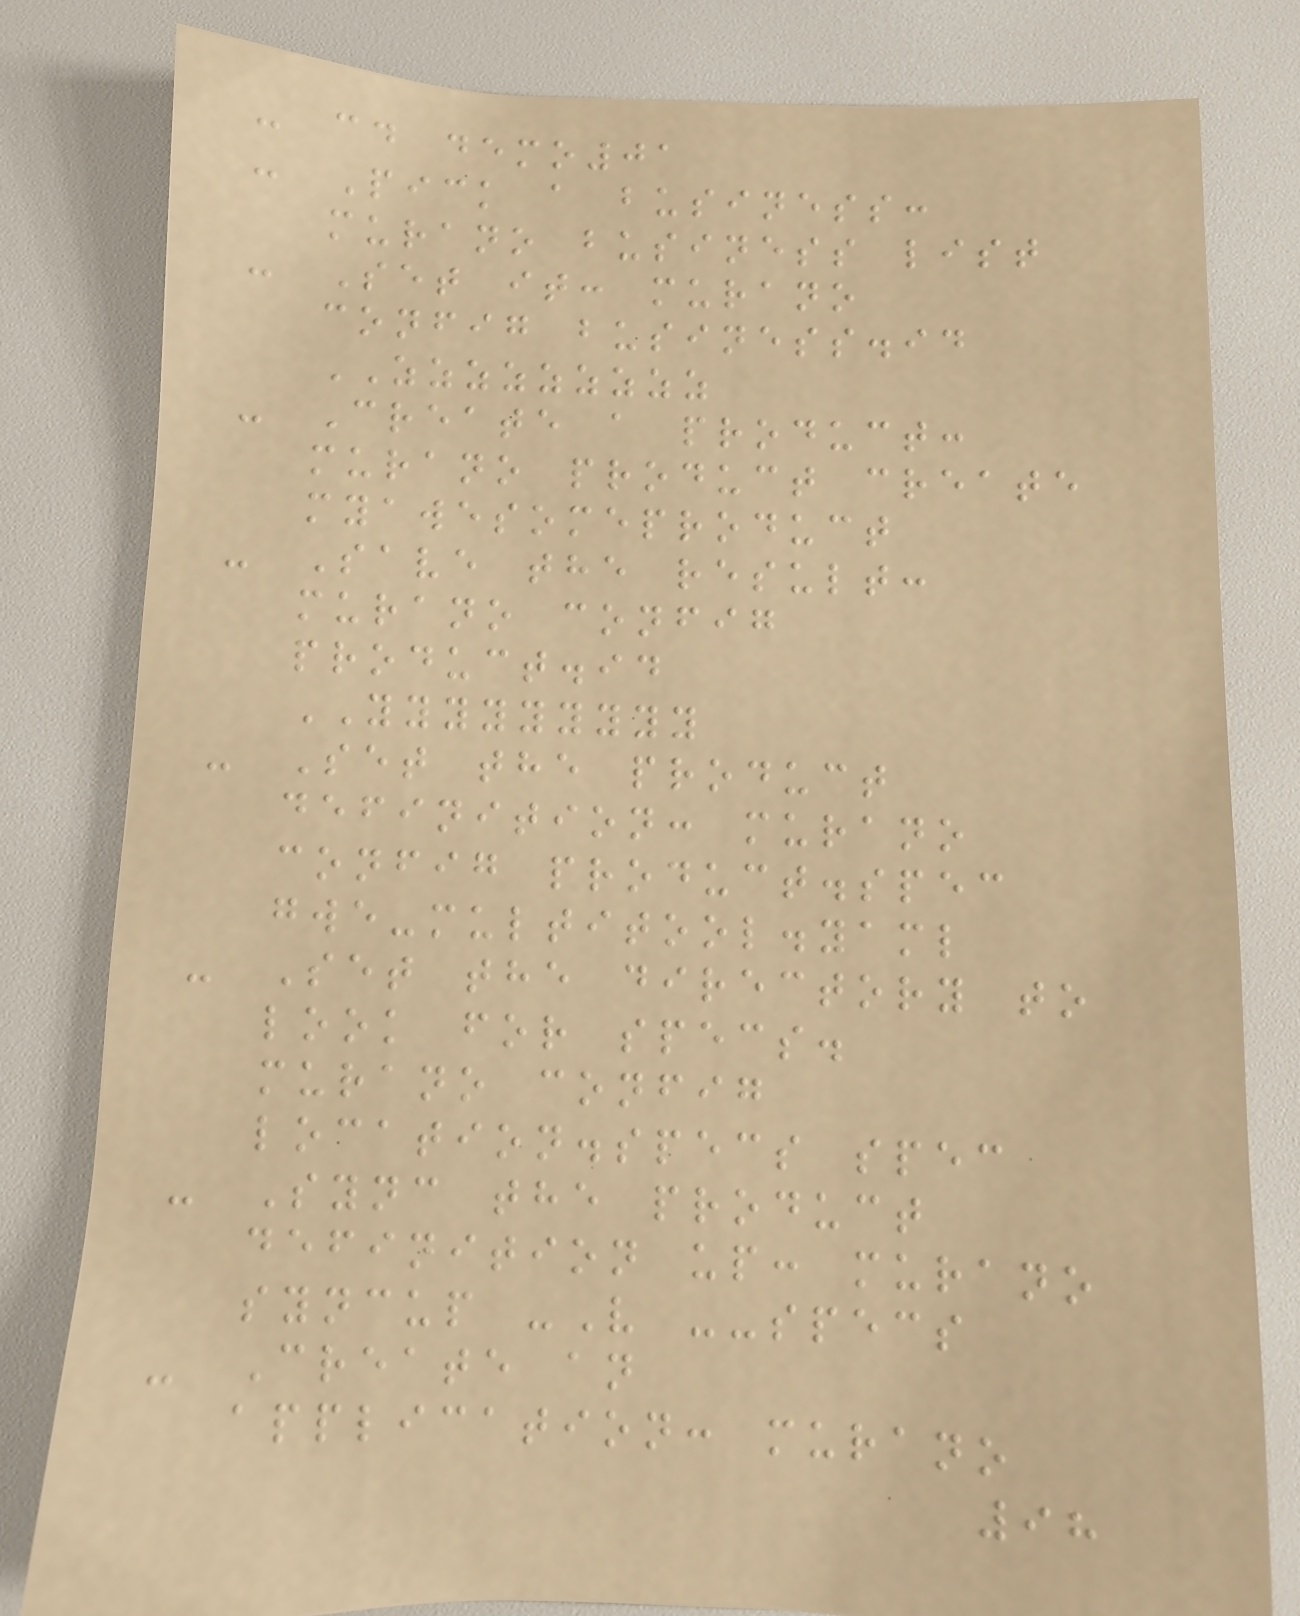- cd demo01
- Pick a business:
murano business list
- Set it: murano
config business.id
ZZZZZZZZZ
- Create a product:
murano product create
myawesomeproduct
- Save the result:
murano config
product.id
YYYYYYYYY
- Set the product
definition: murano
config product.spec
gwe-multitool.yaml
- Set the directory to
look for specs.
murano config
location.specs spec
- Sync the product
definition up: murano
syncup -V --specs
- Create an
application: murano
98
